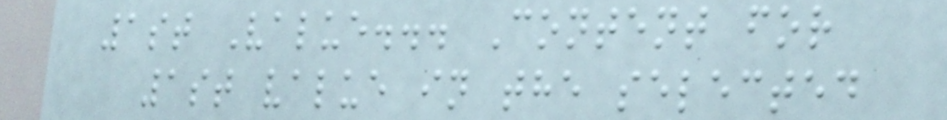1st Value... Content for
1st value in the selected
